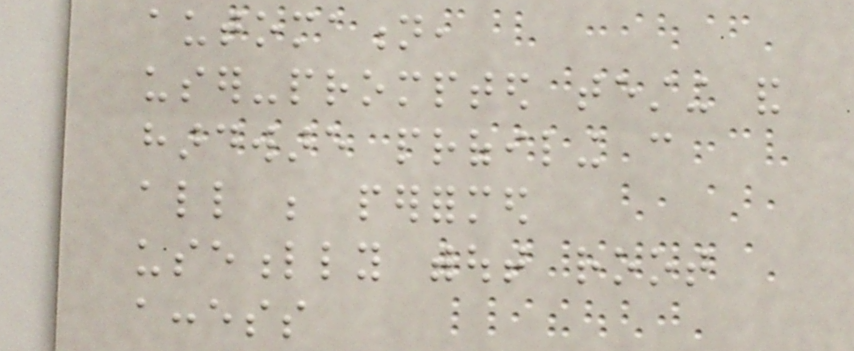automation,
user-prompted testing and
hardware profiling can
all be performed
usefully without root
access
